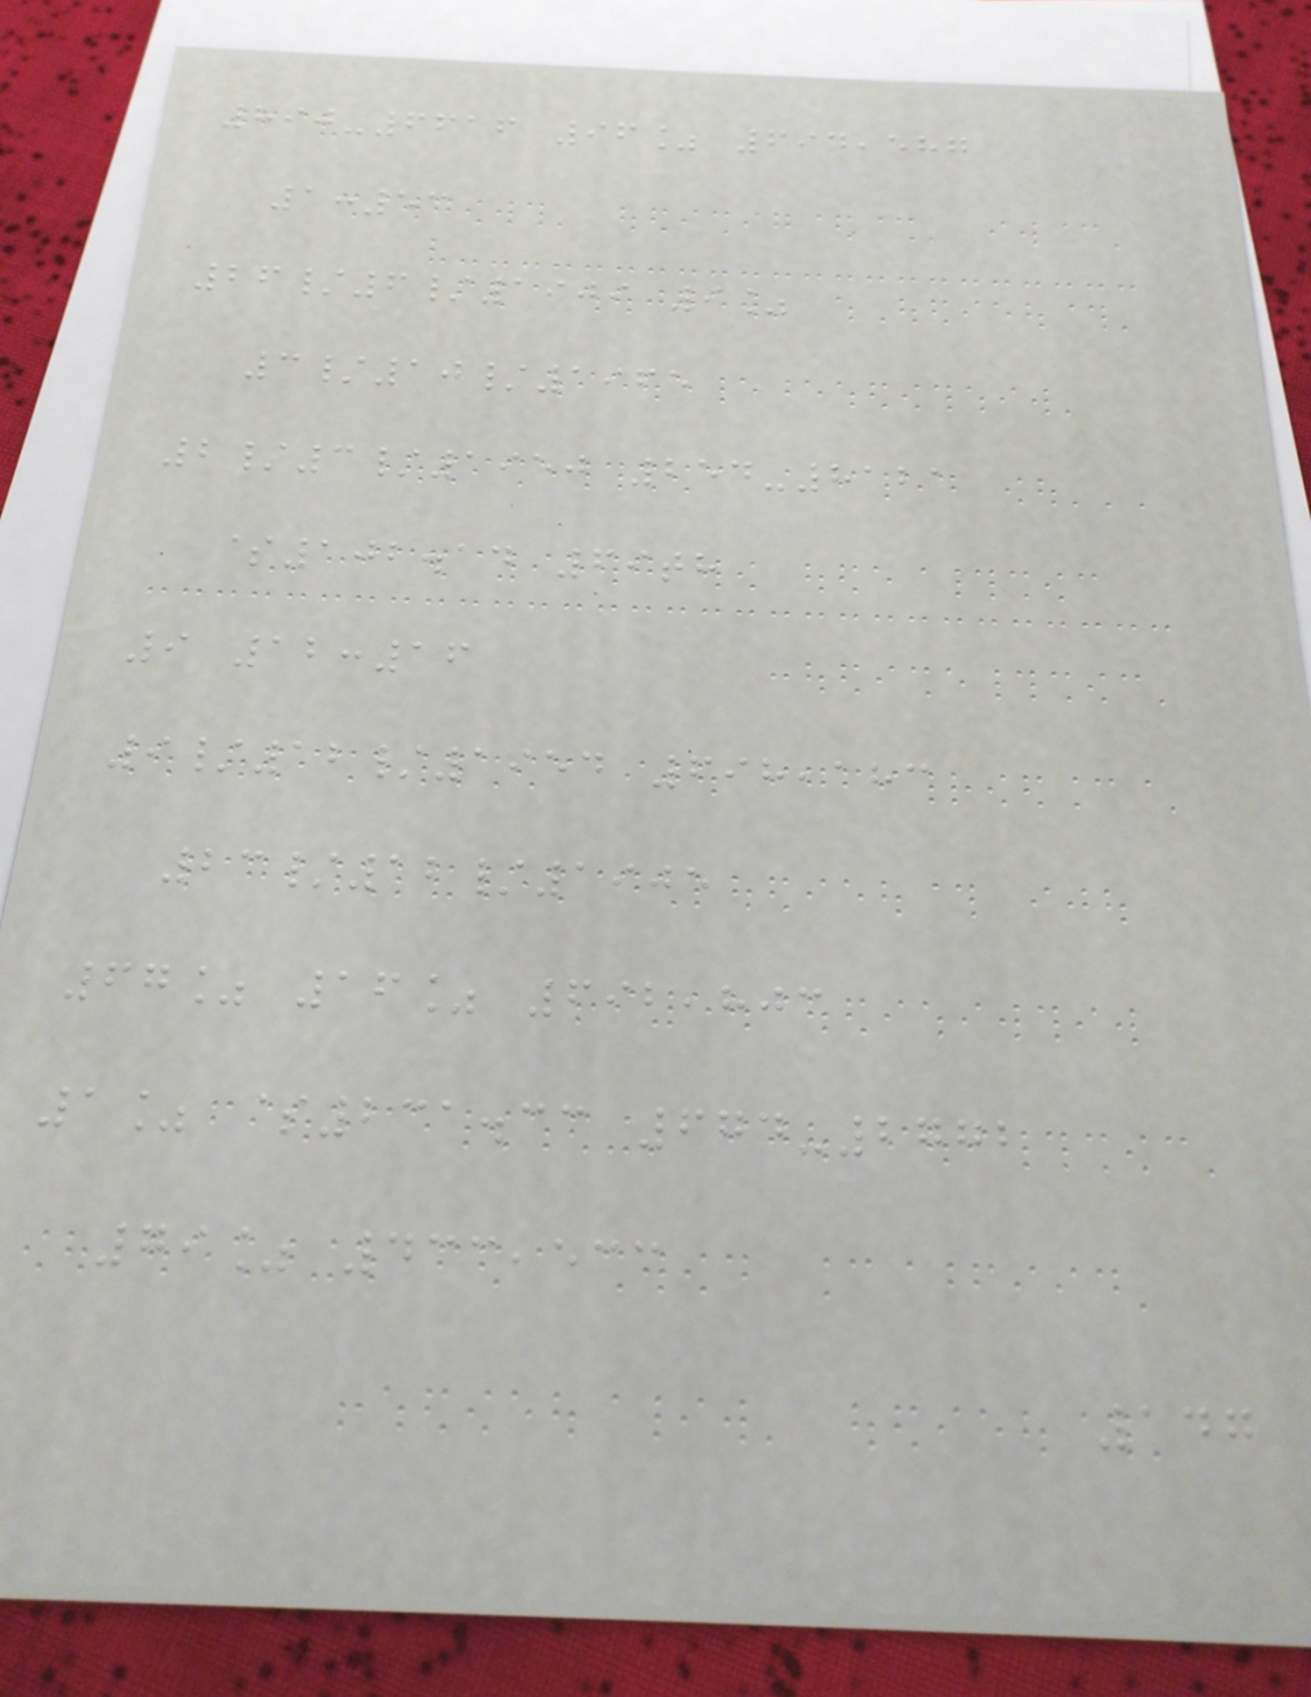890-6616 96% 694,587
1:53
26/6/1909 9%
3/10/1965
2/3/1950 254-8121
$102.14 69th
9 12:16
9/12/1954 698,183
23/12/1905
67% 16% 692,803
1% $231.33 674-2772
79% 433,533
147
